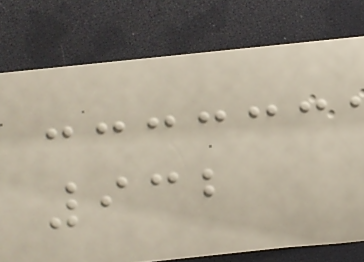932
